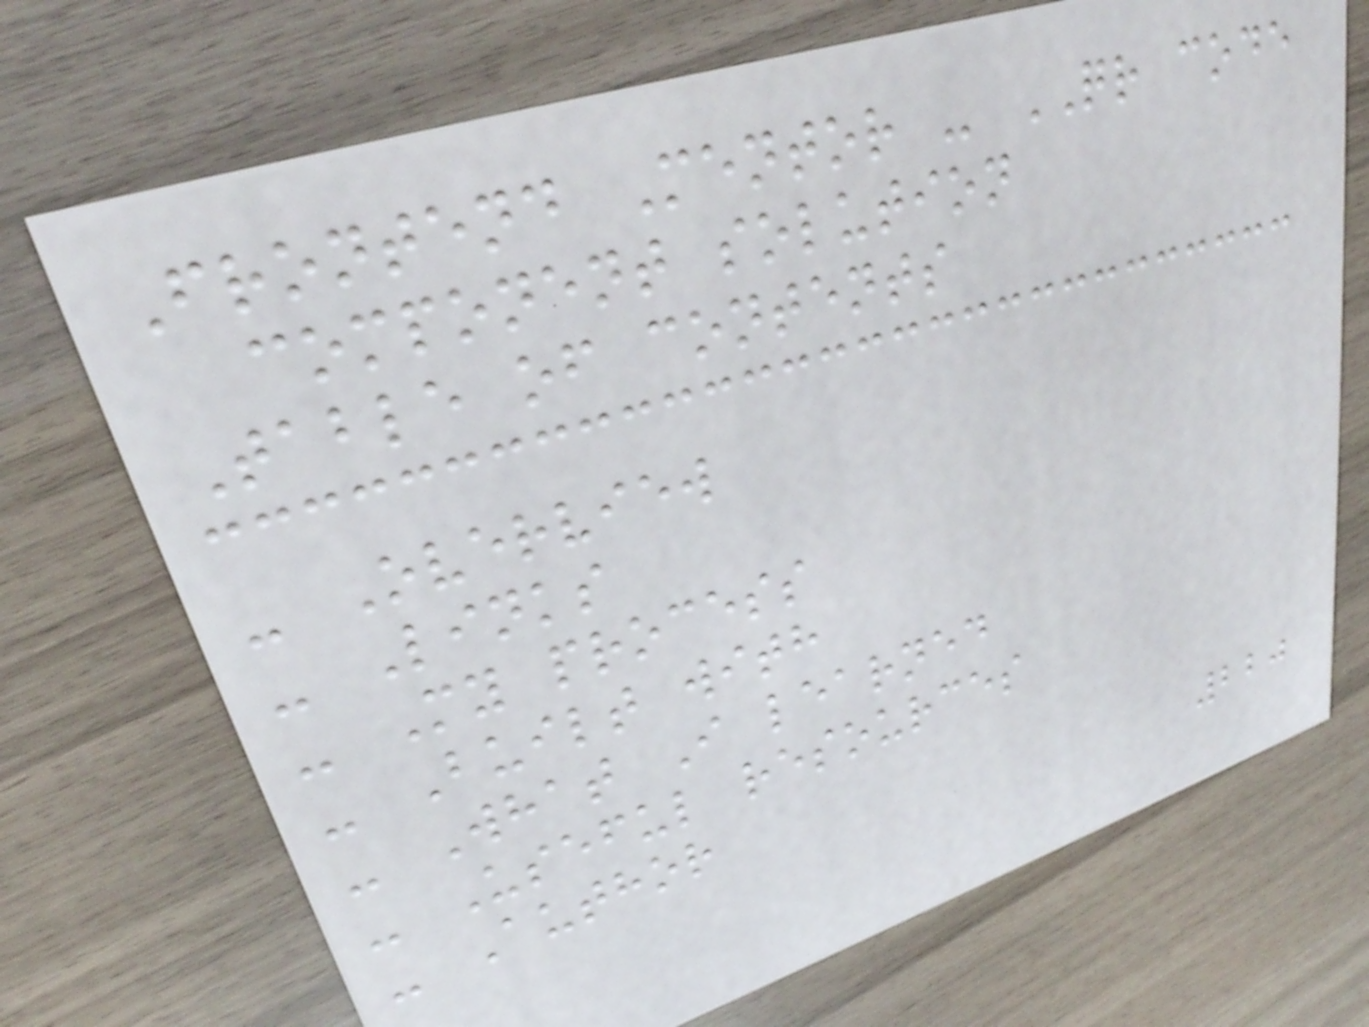Frontend Mentor - QR code
component solution
Table of contents
- Overview
- Links
- My process
- Built with
- What I learned
- Useful resources
- Author
220
